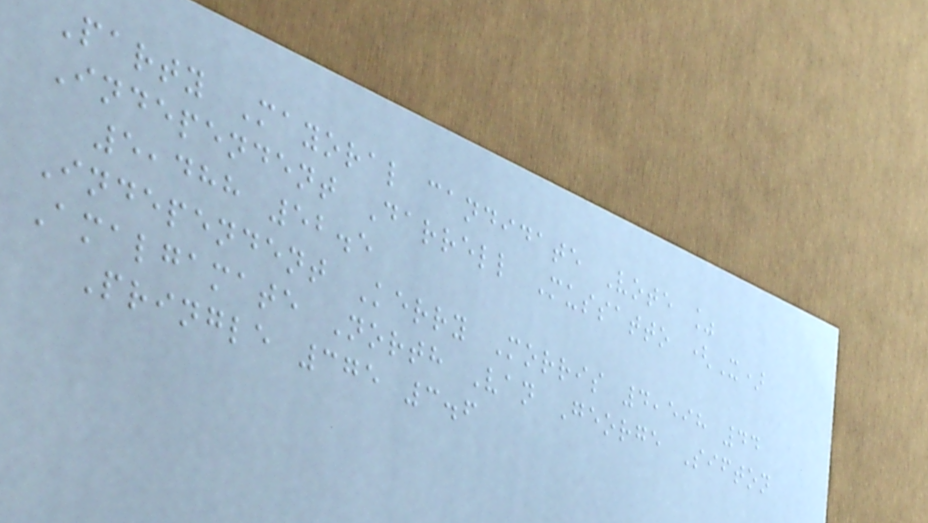Party Mayoral candidate Vote %
Independent Darrell Mussatto (X)
5,488 52.5
Independent Kerry Morris 4,598 44
Amalgamate North Van George Sifton
Pringle 375 3.6
